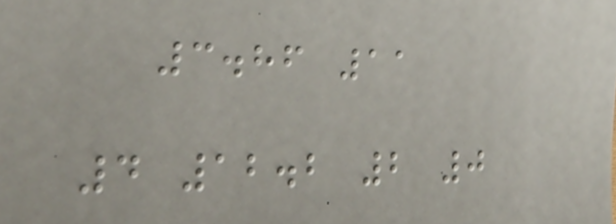3.86 11
4 12.2 2 0
